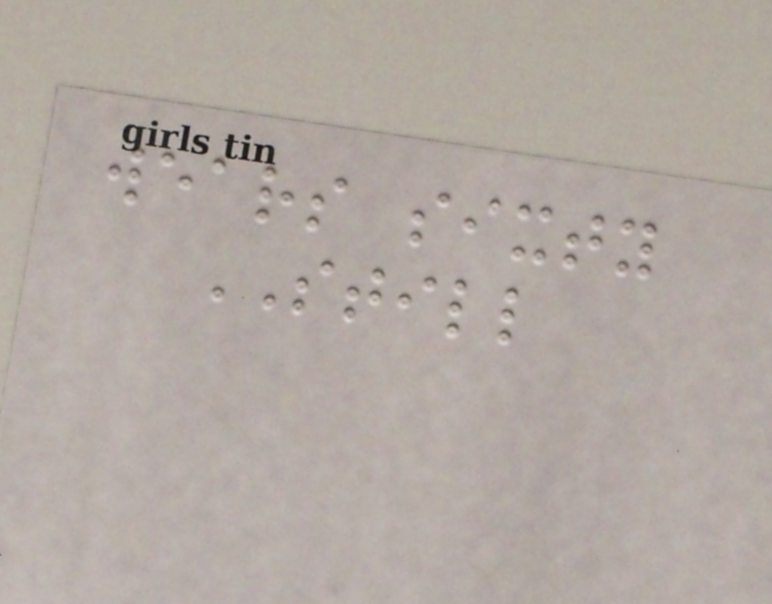wears sixty
STILL
